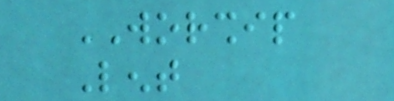WORSHIP
Lent
